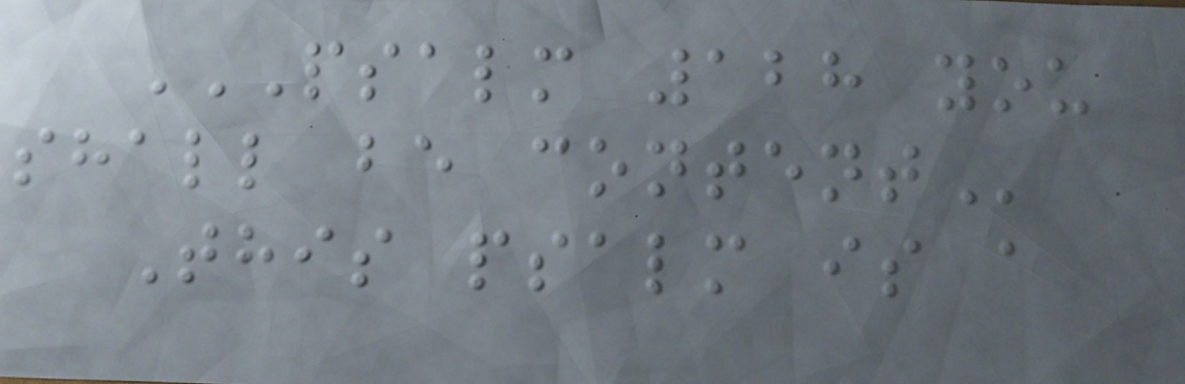PSALM 128 YOU
SHALL BE CONTENT
This psalm is a
